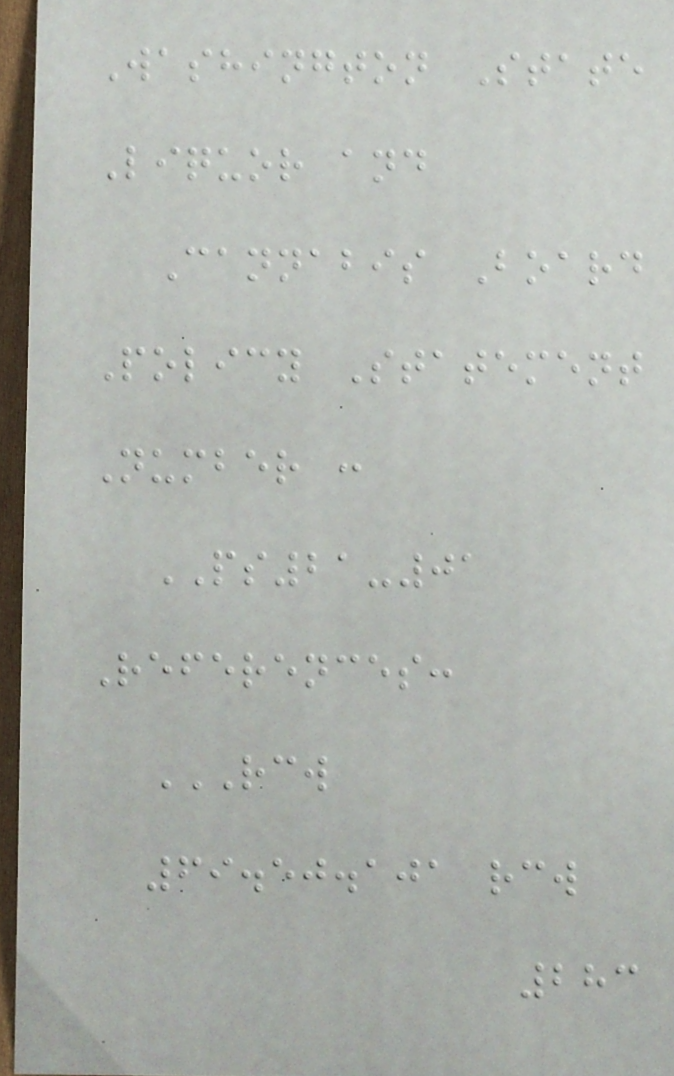Washington State
Liquor and
Cannabis Board
Policy Statement
Number :
PS21-01
References:
RCW
69.50.101 RCW
283
